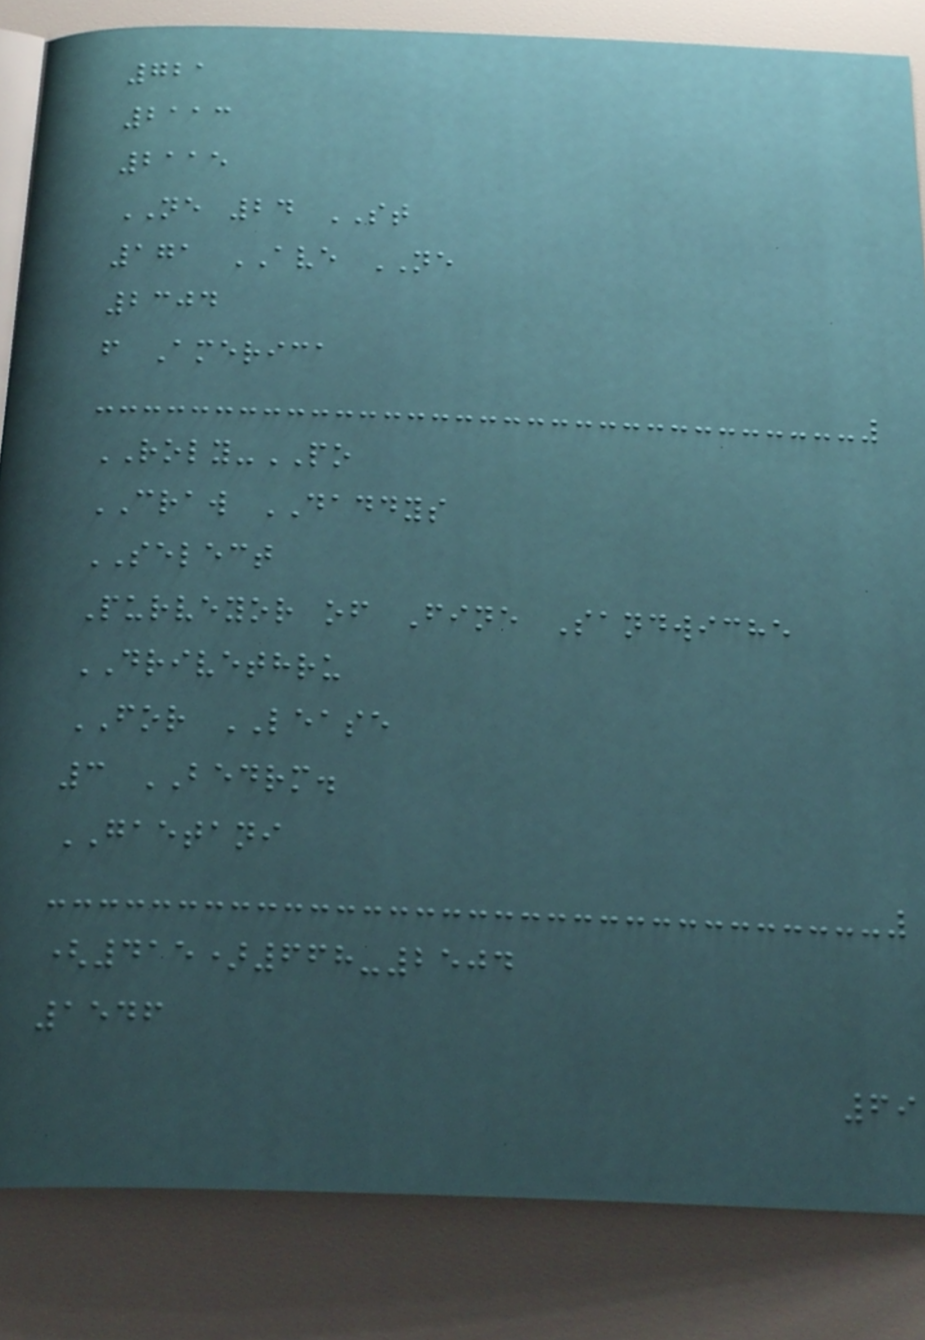721
2113
2115
NE 24 ST
171 AVE NE
2304
f America
ROLY-PO
CRAW DADDYS
SELECT
Purveyor of Fine Sandwiche
DRIVETHRU
FOR LEASE
3 BEDRM.
GAETANI
(415)668-2504
1546
69
